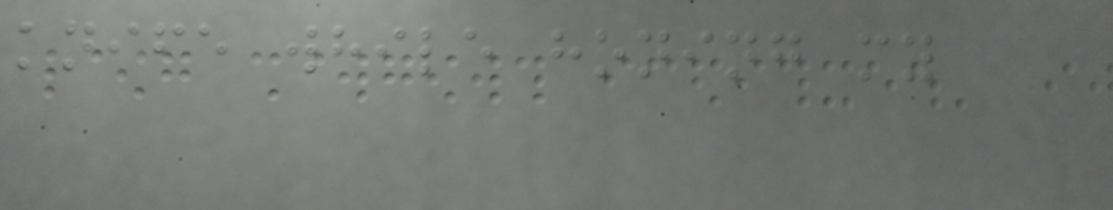knife while honing my
